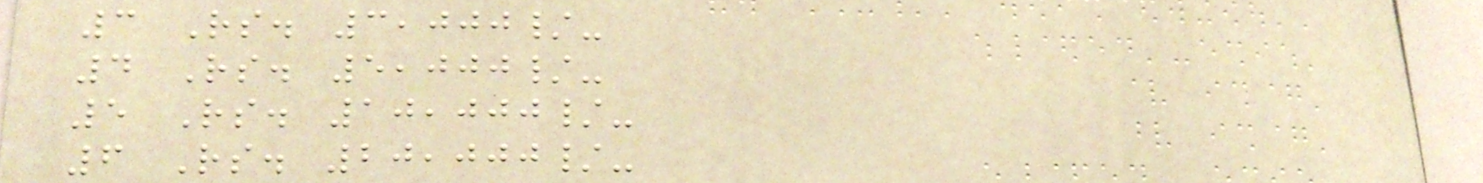3 Rs. 3,000/-
4 Rs. 5,000/-
5 Rs. 10,000/-
6 Rs. 20,000/-
